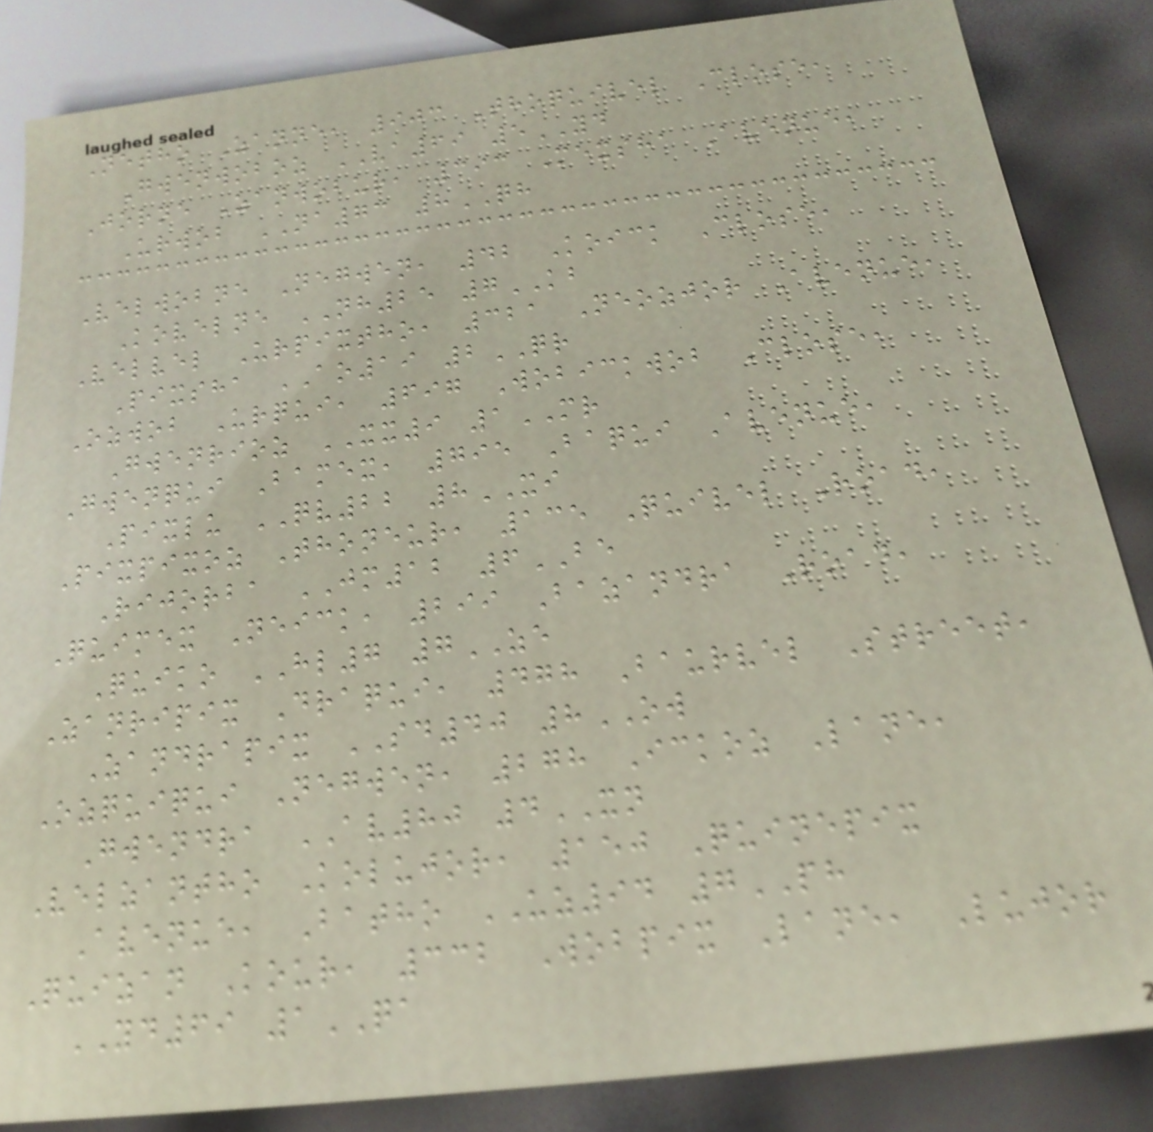Netho Zanne, 903 Thoquivel Close,
Gwenwoboz VA69 5YD
Jorne Zanwobur, 393 Mexsha Avenue,
Urwob NA73 8QH
Velwobne Negwen, 42 Koick Close,
Kovelne NH25 7KB
Velvel Urpixtho, 321 Neozjor Avenue,
Pixsha AO19 2QR
Ozwob Urqui, 697 Wobickwob Close,
Gwenrioz XX9 1MR
Gwenqui Bamex, 795 Baqui Avenue,
Pixlu QV22 8XI
Pixpixoz Thoneur, 135 Quivel Road,
Rijorba JM12 6BE
Quimex Neick, 299 Bazandra Road,
Quiko HL7 7ZE
Zanripix Draqui, 478 Baurvel Street,
Zandrapix SD40 8OW
Ozquiqui Negwen, 278 Ickoz Lane,
Gwendra AV80 4XN
Velzantho Kolujor, 150 Quinepix
Avenue, Batho UZ94 7PH
Quizan Kour, 332 Wobpix Lane, Lujor
YD69 1QA
